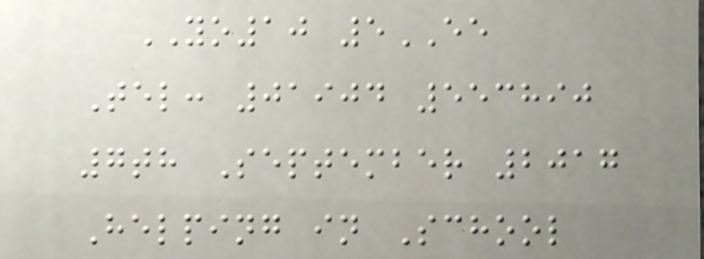YO10 5EE
Tel: 01904 553890
7th September 2017
Helping in School
